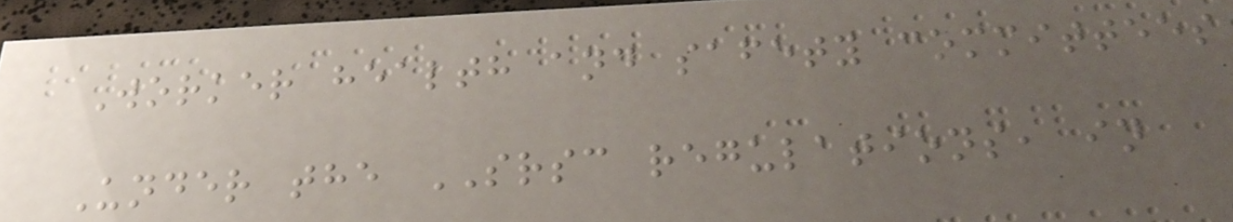Worker health and safety committees
Under the SRSC regulations, in
